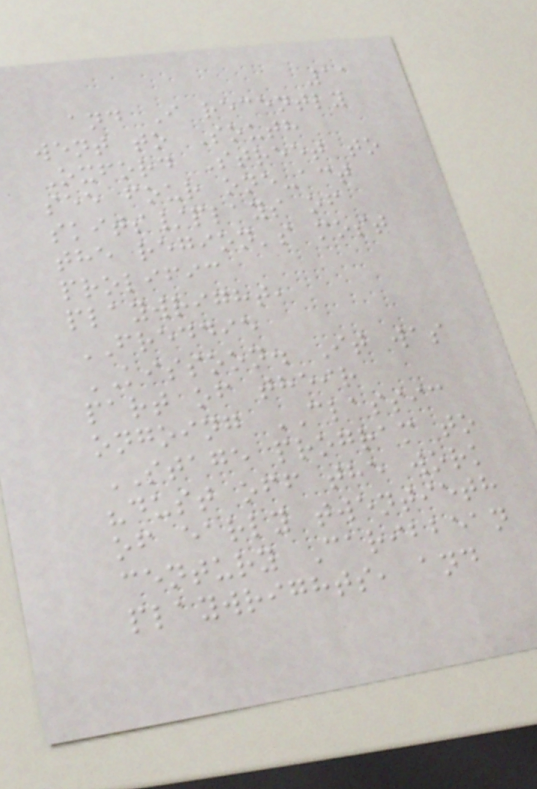11
and I recently
went to South
Oxford Street to
see four one-act
skits/plays of
the region's most
prolific
playwright,
FREDDIE
KISSOON. It was
part of their
ongoing CLASSIC
STAGE program to
"dust off the work
of early twentieth
century Caribbean
playwrights, and
